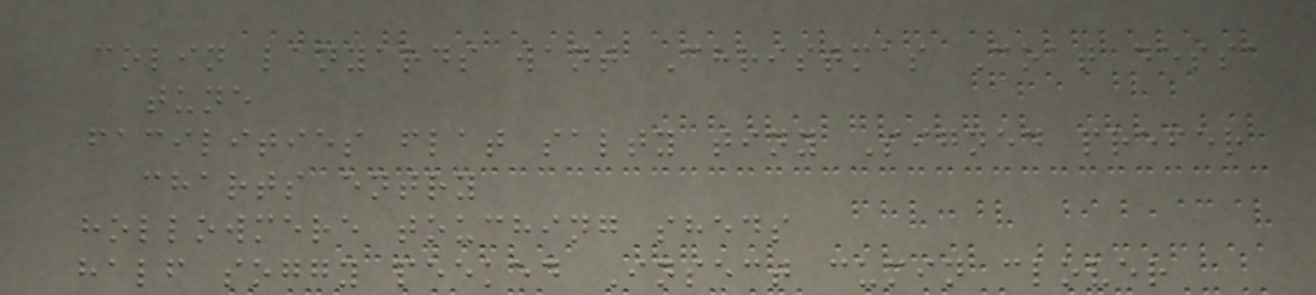colin lanyards want Christmas Coat dessa
tune
facilities flat salty tiny Signed prefer
charts entry
hollowmere touching sheds
half soggy peeked Insect cumin clover
